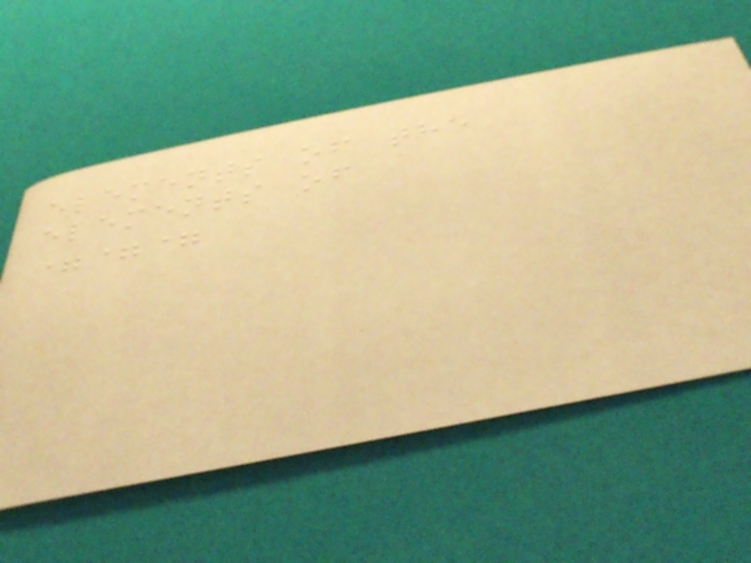elements of the
elements of
===
